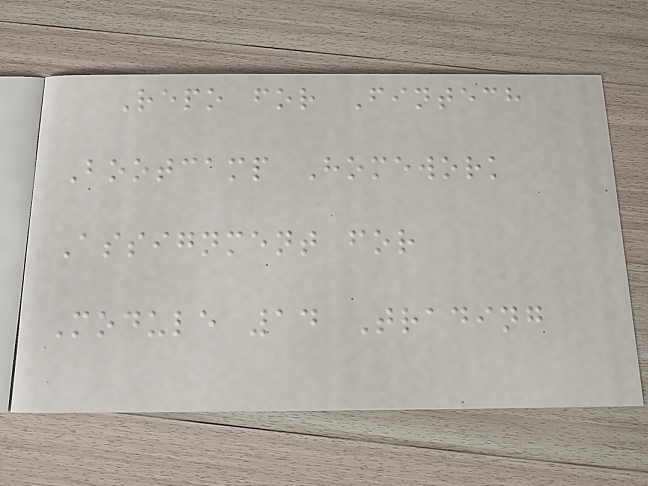Repo for Fintech
Bootcamp Homework
Assignment for
Module 14 Trading
